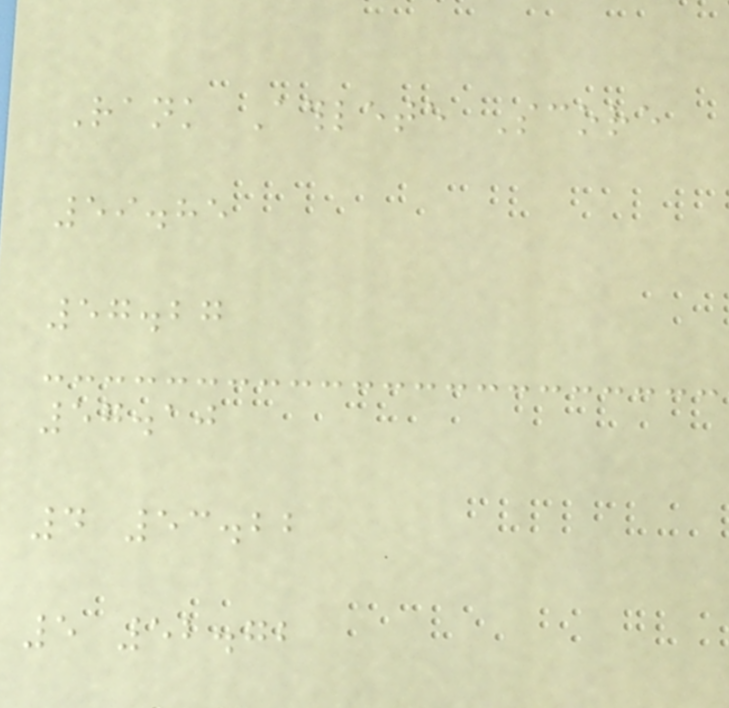Rank Athlete Score
59.85
57.27
57.10
4 53.22
5 52.72
